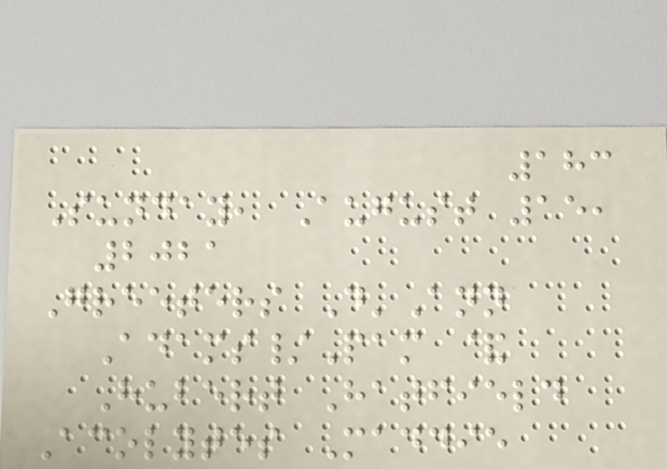183
Sunday, August 15,
2021
Greeters D'Ann
Adams/Pam &
Hubert Hatfield
Acolytes Maddie
